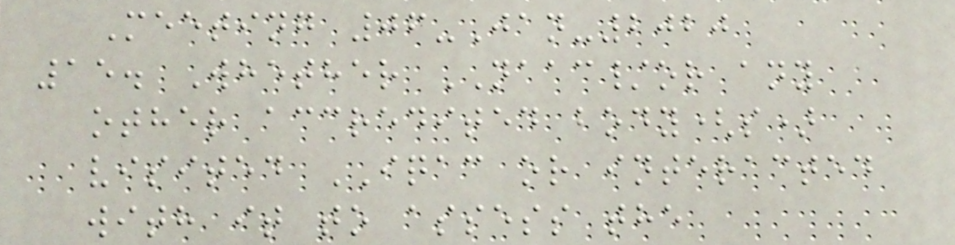Meeting 06-Jan-2020
15. Whether NAAC/or any
other accredited body(s)
visited IQAC or interacted
with it to assess the
